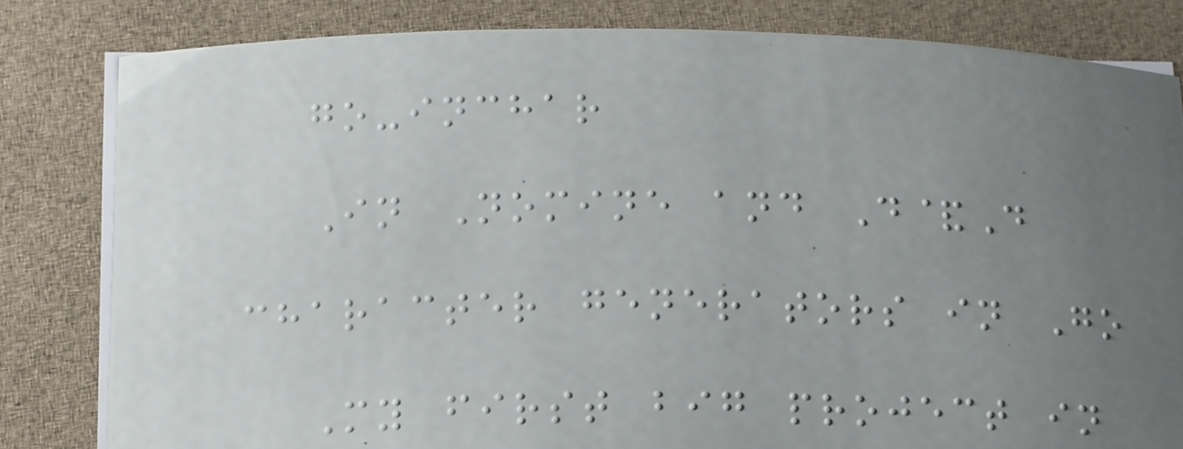go-inchar
In Nomine and D&D
character generators in Go
My first big project in
